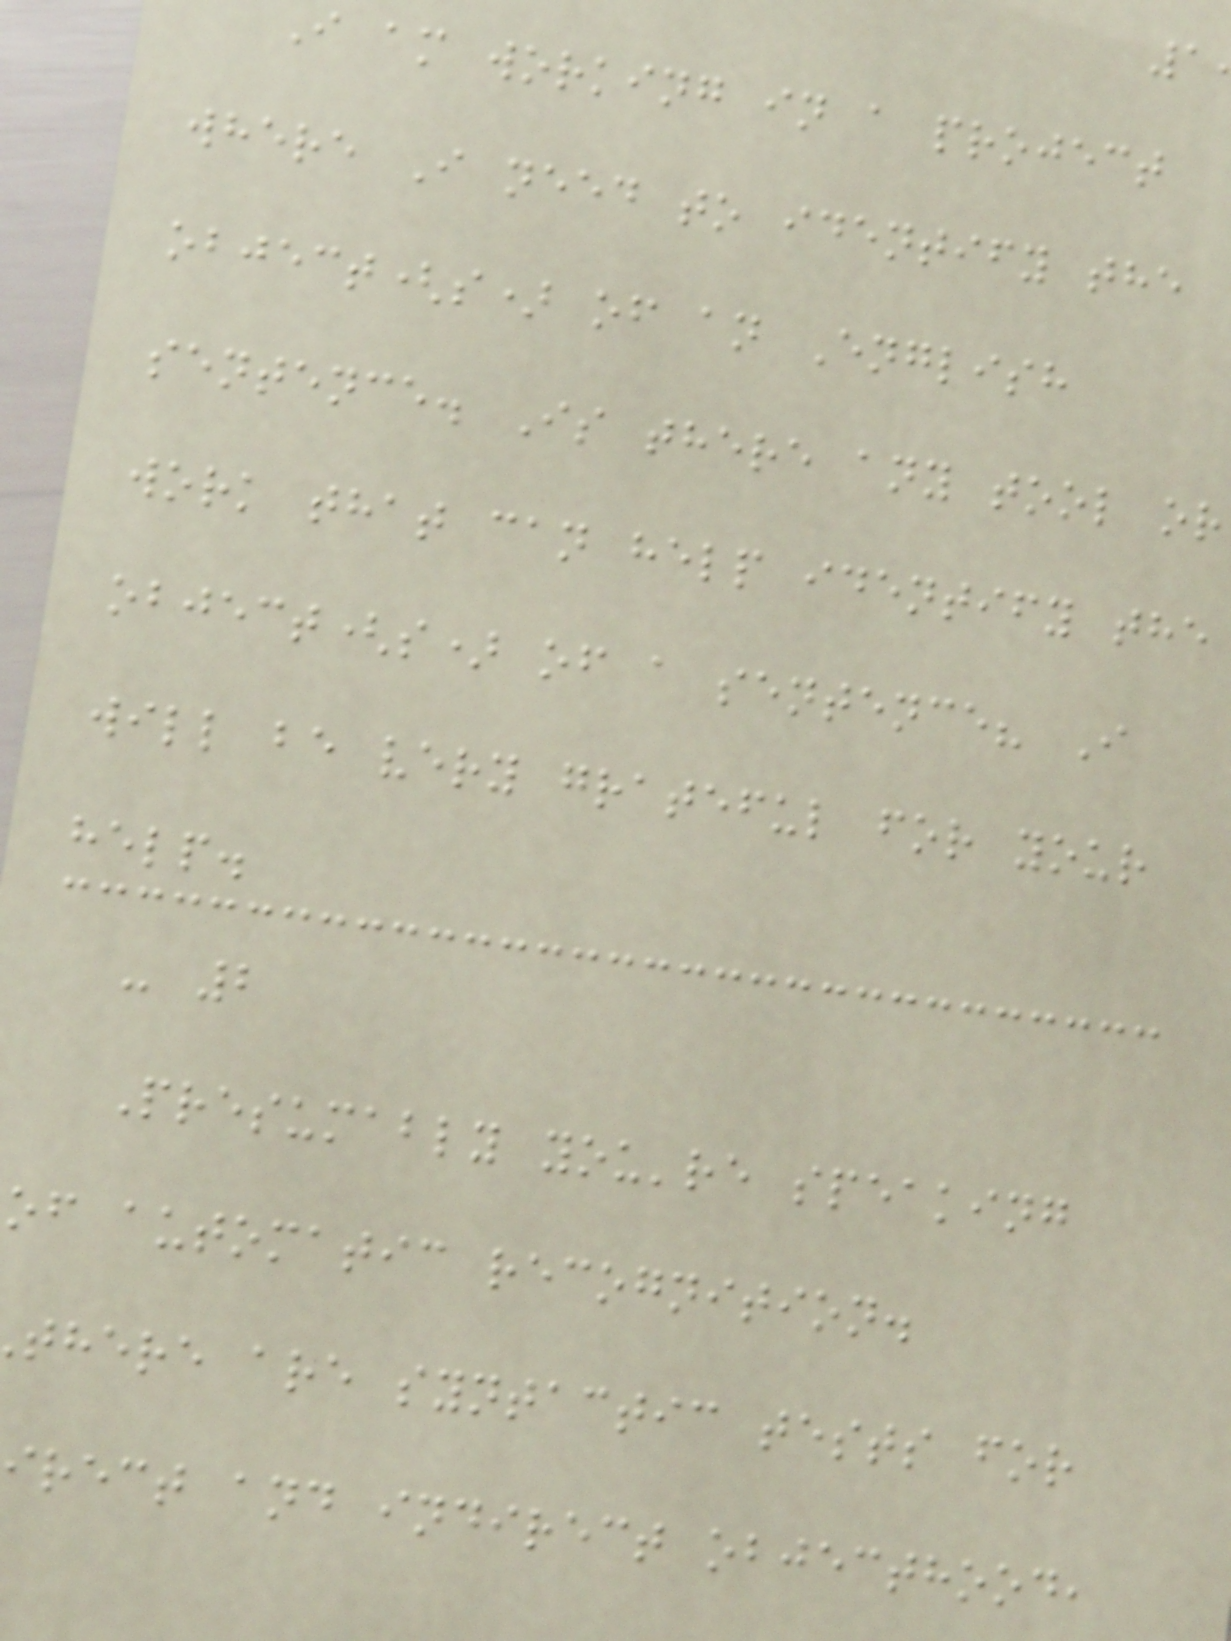I am working in a project
where I need to identify the
object(s) of an English
sentence. Is there any tool or
work that can help identify the
object(s) of a sentence? I
will be very grateful for your
help.
- 2
Presumably you're speaking
of automatic recognition.
there are syntactic tests for
irect and indirect objecthood,
